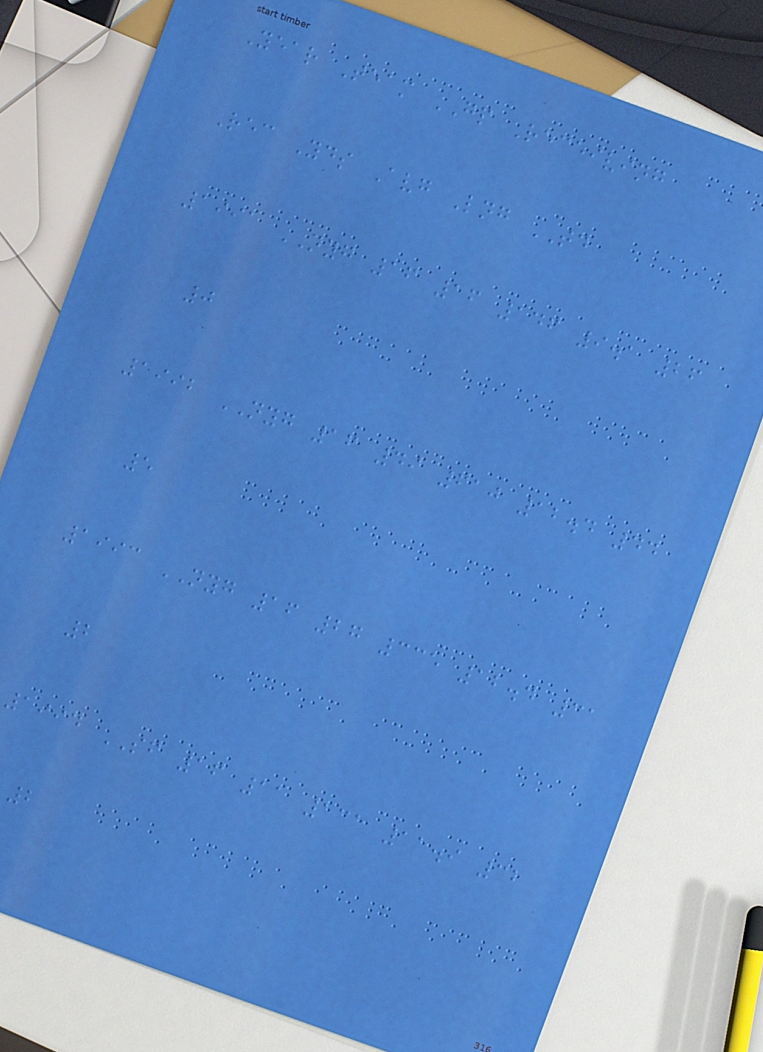Year Team GP Receiving
Rec Yds Avg Lng TD
1991 NYG 16 16 146 9.1 26
0
1992 NYG 16 49 610 12.4 44
5
1993 NYG 16 27 335 12.4 31
2
1994 SF 16 11 131 11.9 32
2
